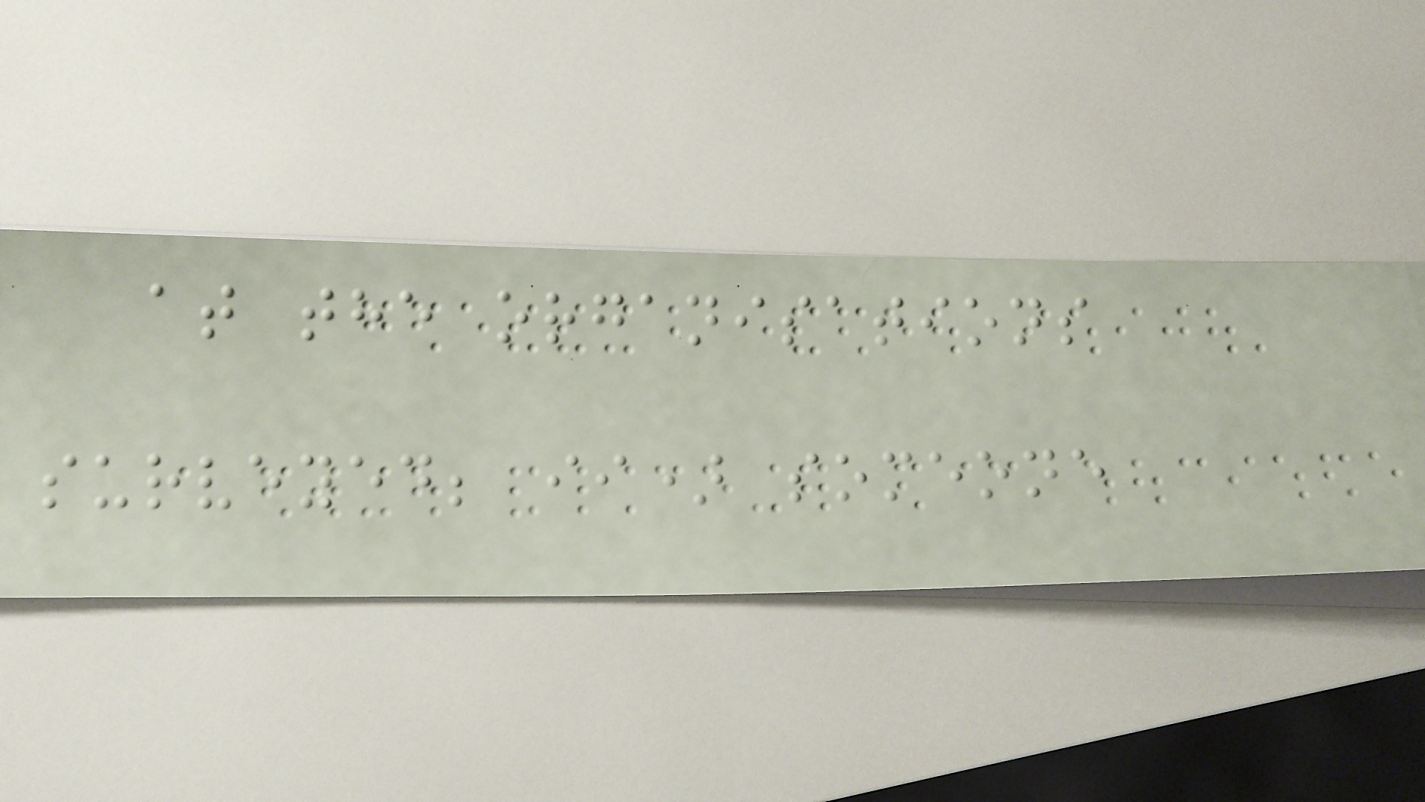at the organisations
surveyed; ii) someone
